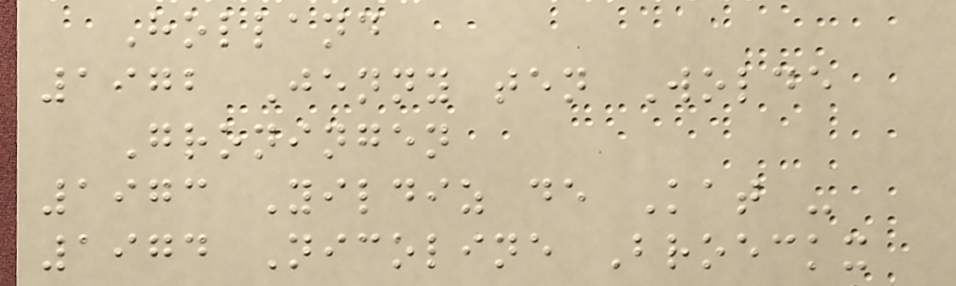Holland
1972 Jenny ten Wolde
Groningen
1973 Yildiz de Kat -
1974 Nicoline Broeckx
